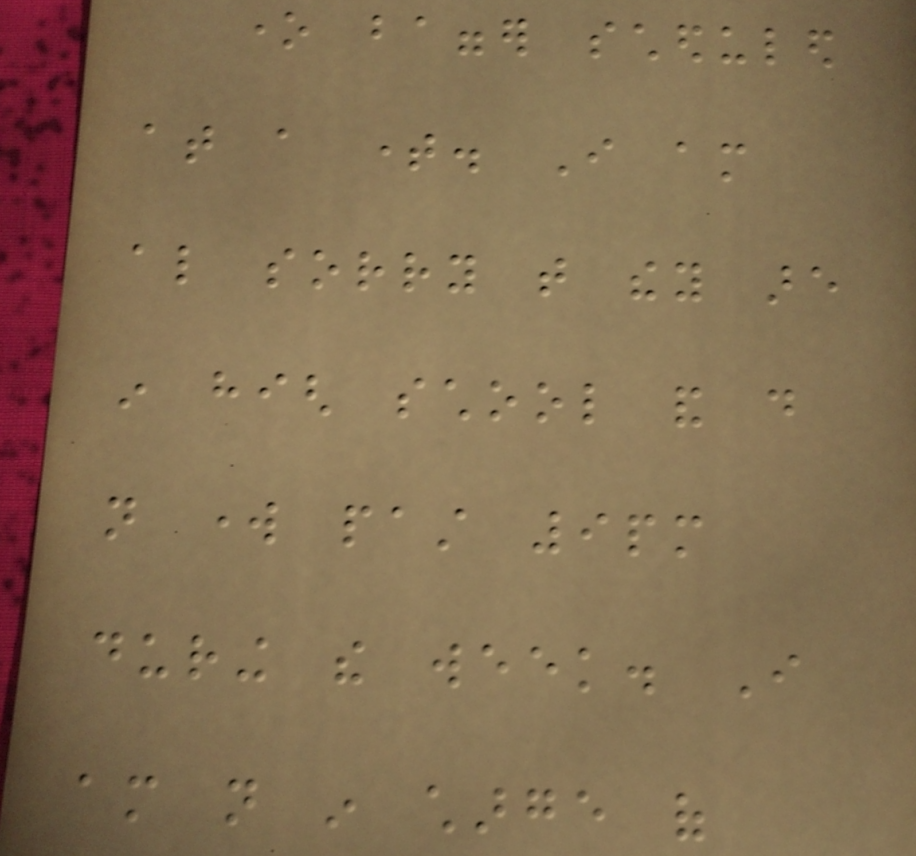one bagger scheduled
at a time. I am
also sorry that they are
in high school and do
not work past 9pm
during the week. I
am not in charge of
